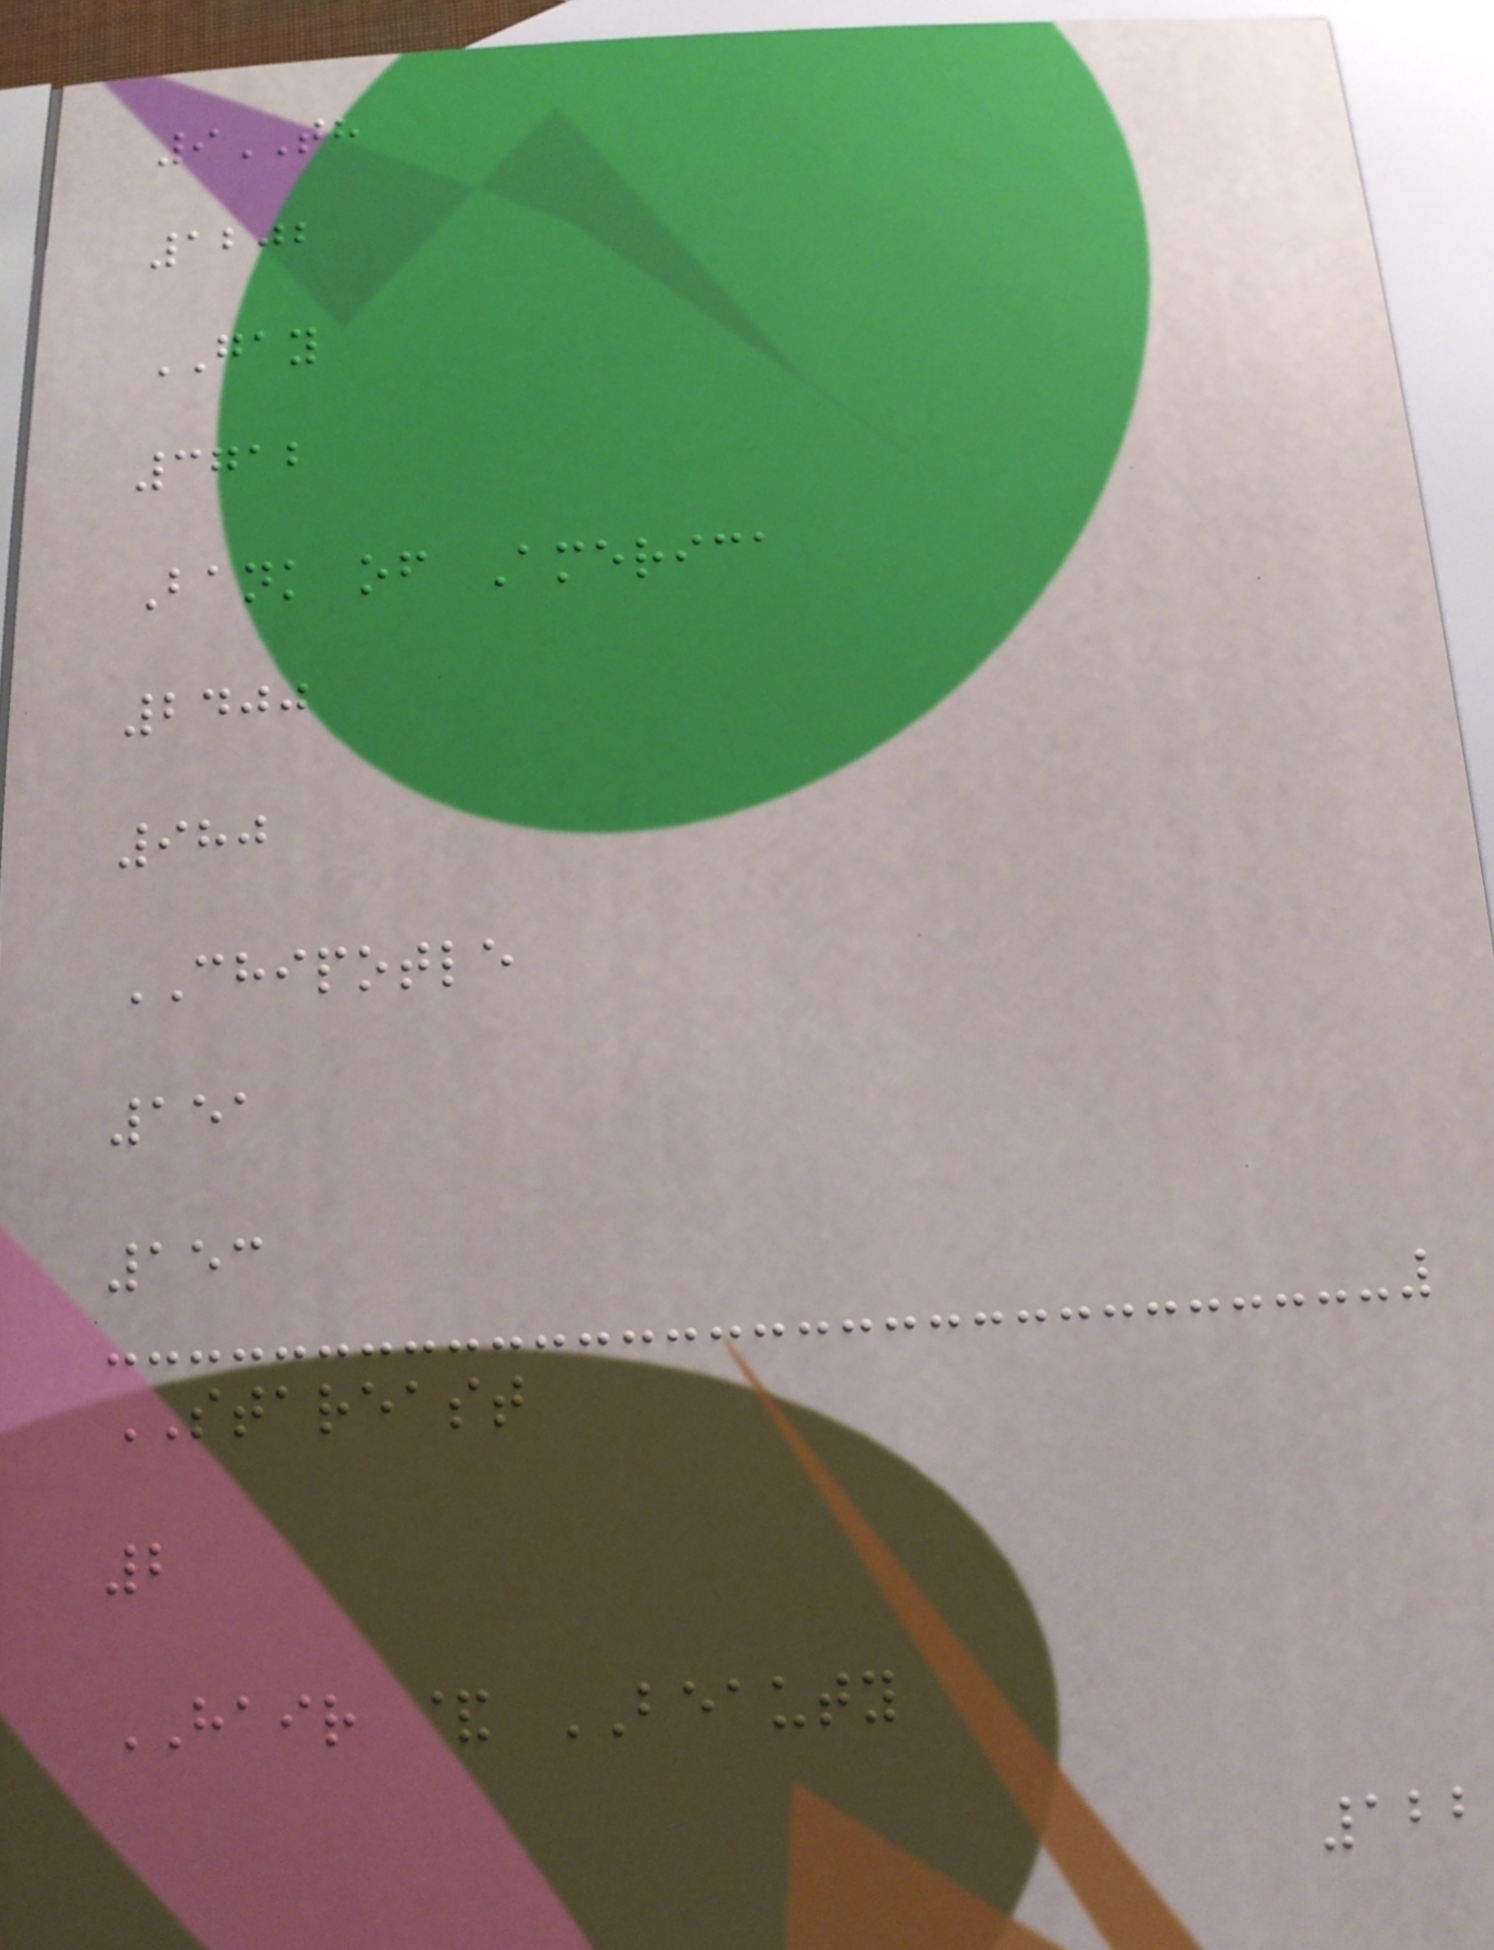9TH
1202
GAY
3712
Bank of America
2400
980
CHIPOTLE
151
153
STAREAST
2
HAIR & BEAUTY
122
